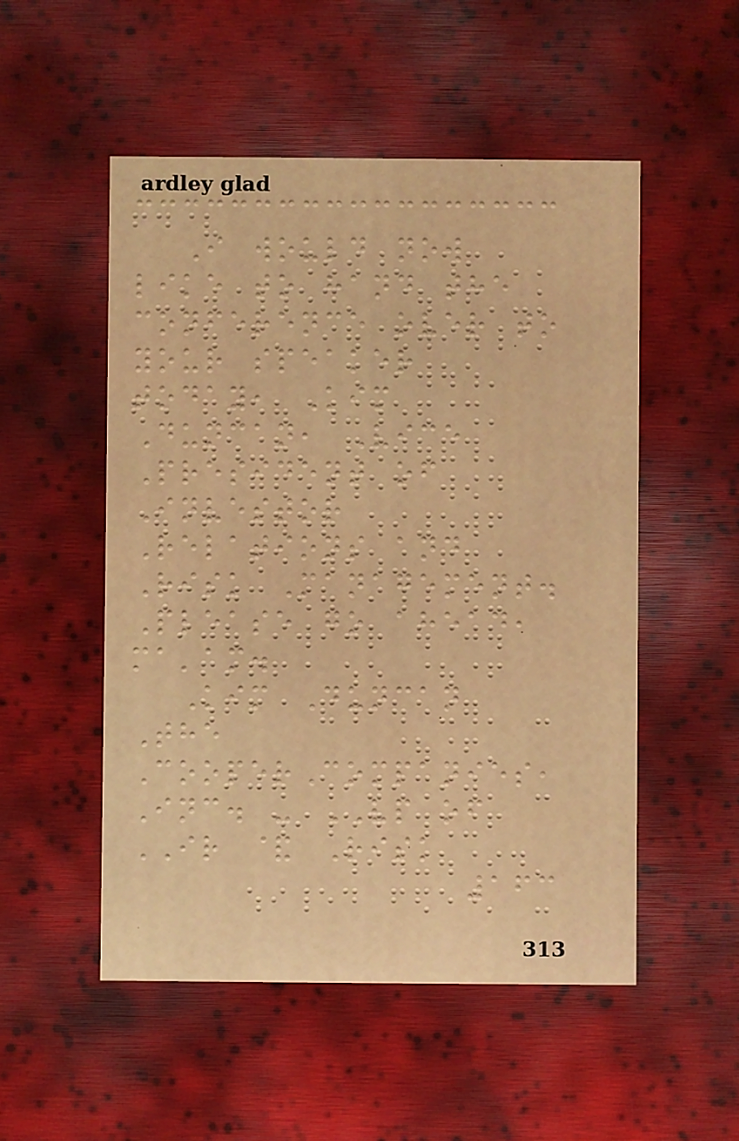I would now
like to hand the
conference over to
your speaker
today, Kim
Duncan, Vice
President of
Investor
Relations and
Risk Management.
Please go ahead,
ma'am.
Kim Duncan
The
CooperCompanies,
Inc. - VP of
IR & Risk
163
